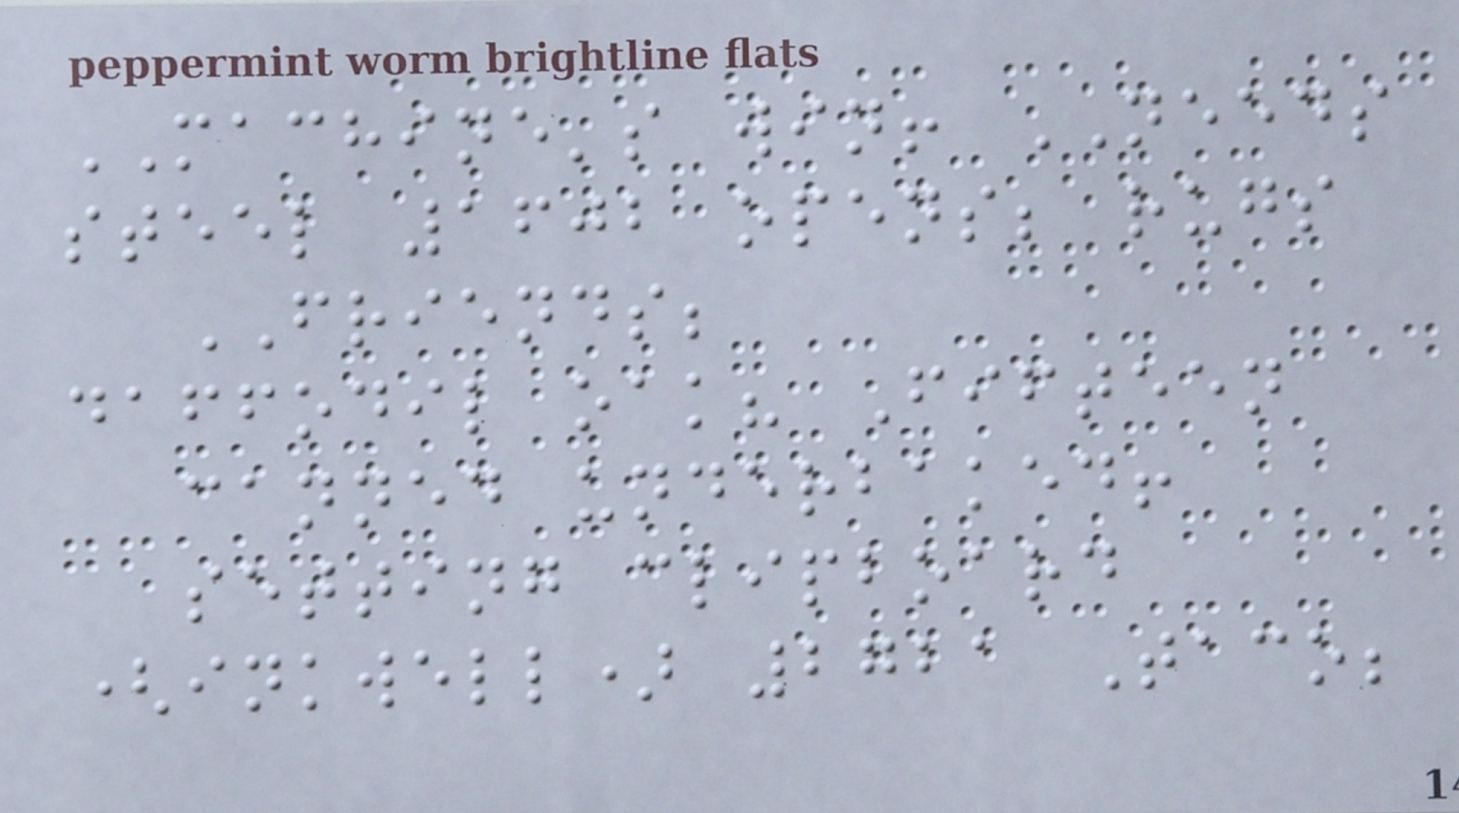MACHINE's win! NEEDS
steel 1602 opens; rugs
FRIENDS;
daffodil oak? Fifteen
canned underbaked!
setting clipboard
(inkwell) 2721 Taco;
